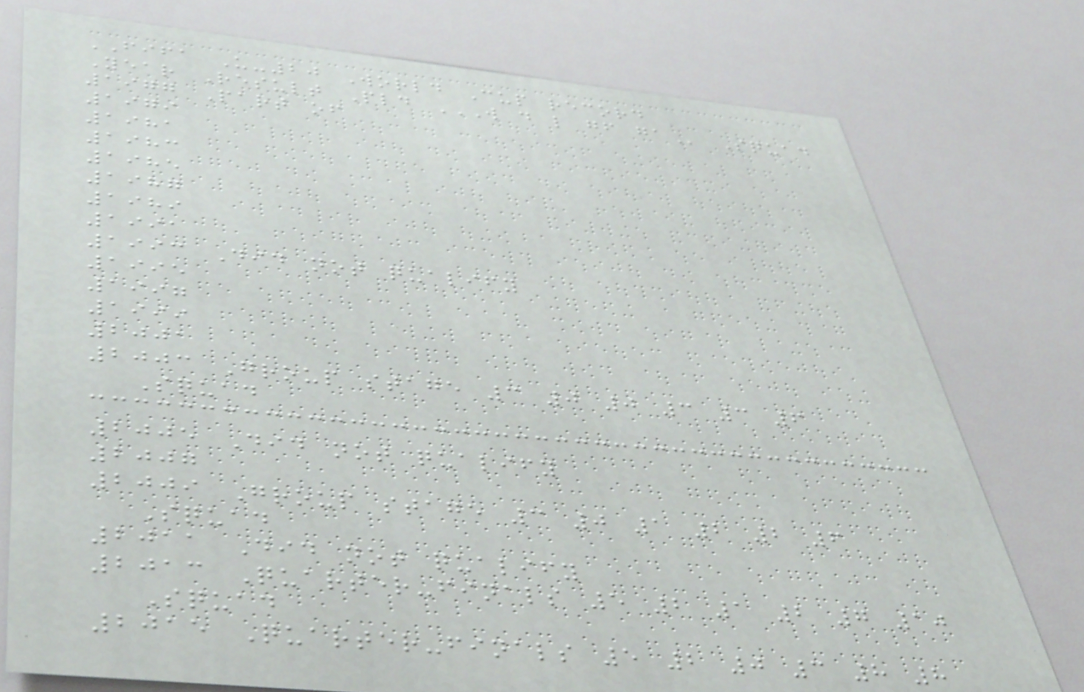FIFA U-20 World Cup record
Year Result Pld W D L GF GA Squad
1977 Part of
1979
1981
1983
1985
1987
1989
1991
1993 Did not qualify
1995
1997
1999
2001
2003 Group stage 3 0 0 3 3 6
Squad
2005 Did not qualify
2007
2009 Group stage 3 0 1 2 2 6
Squad
2011 Did not qualify
2013 Quarter-finals 5 2 1 2 7 10
Squad
2015 Quarter-finals 5 2 0 3 8 8
